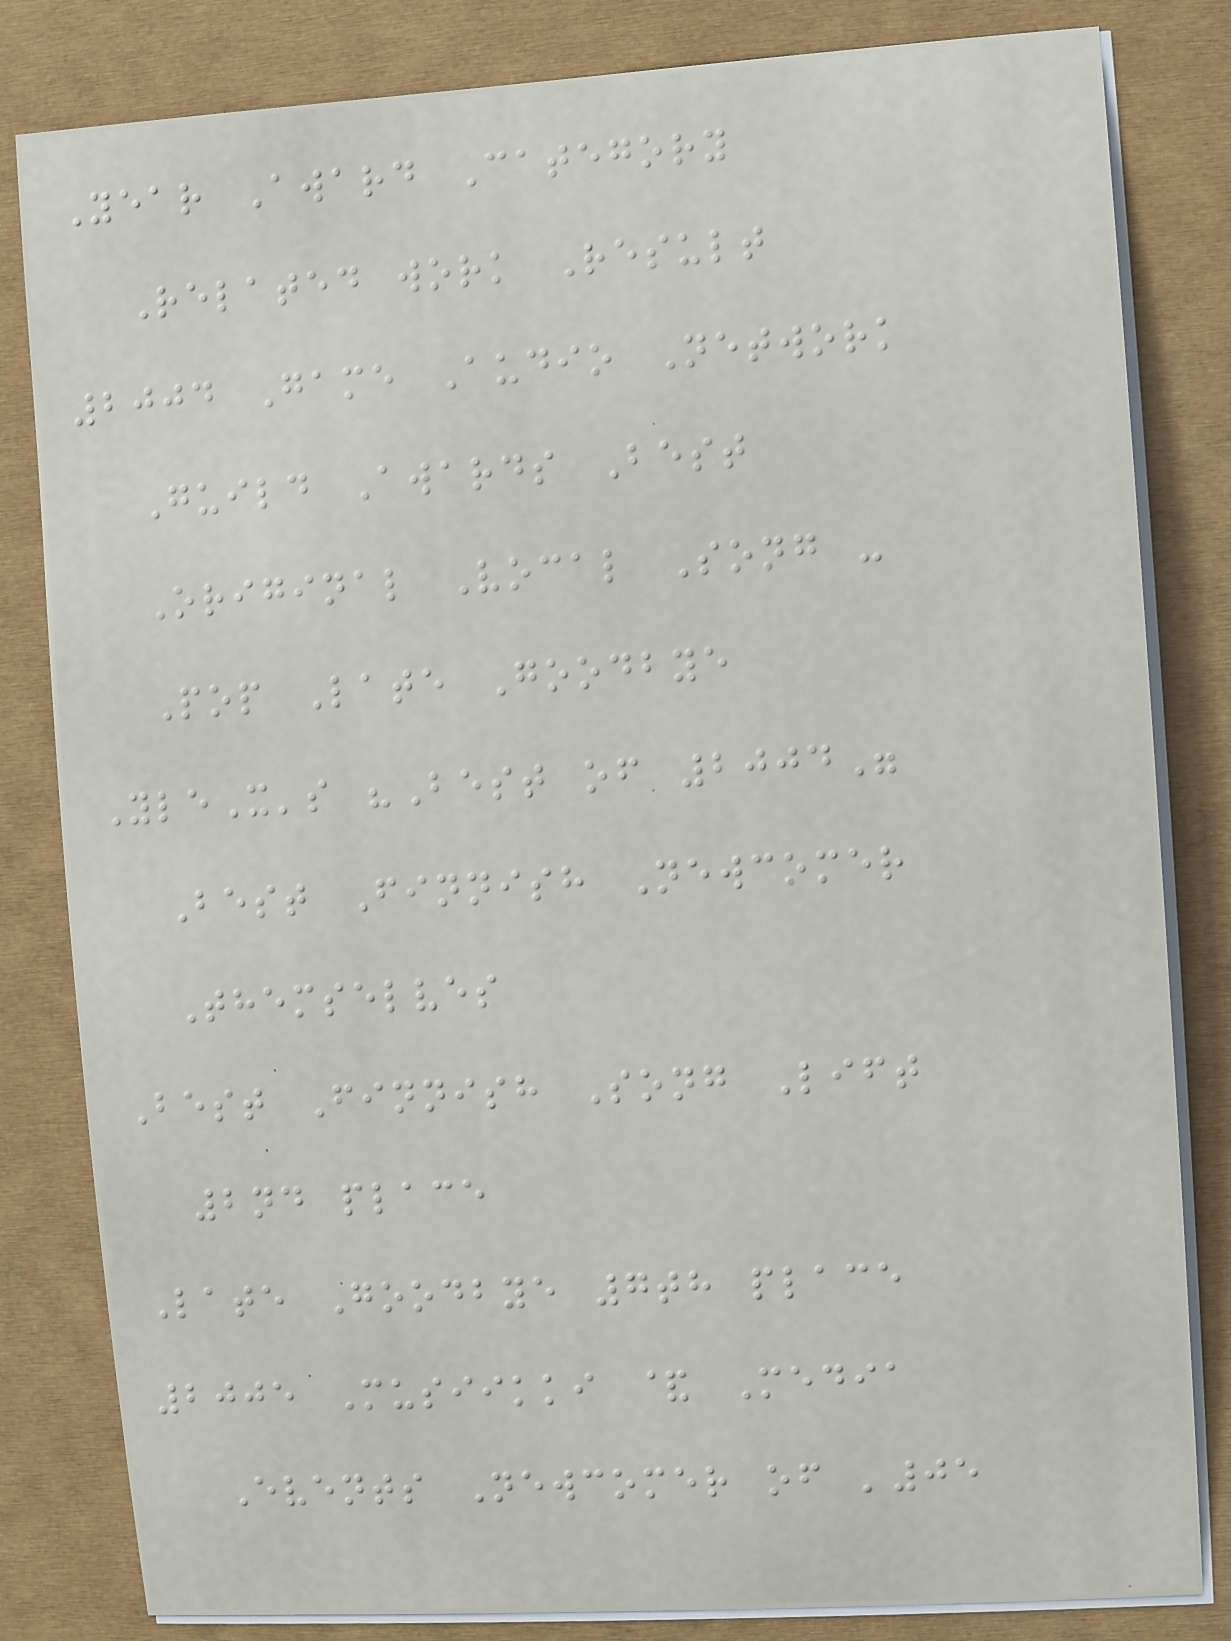Year Award Category
Related work Result
2004 Game Audio Network
Guild Awards Best
Original Vocal Song -
Pop Late Goodbye
YleX's "Best of 2004"
Best Finnish Newcomer
Themselves
Best Finnish Song Lift
2nd place
Late Goodbye 7th place
2005 Musiikki & Media
Events Newcomer of '05
